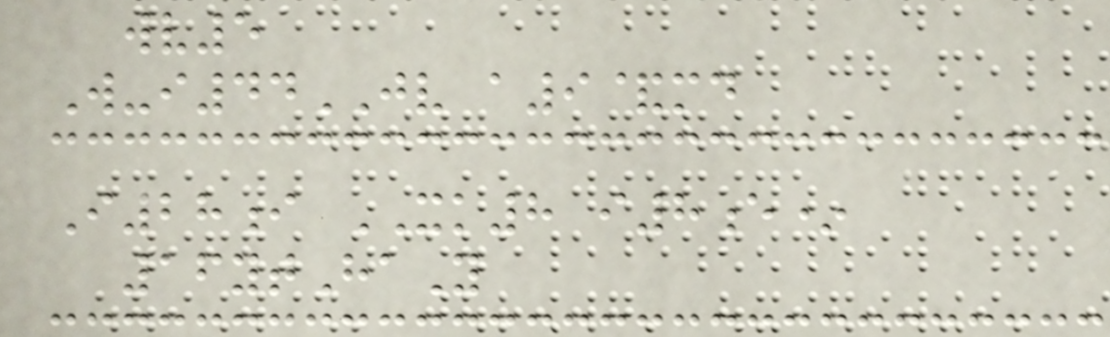wv5
W-i44JV a9&md
I28i XK8 i8e*
16ytHaY
